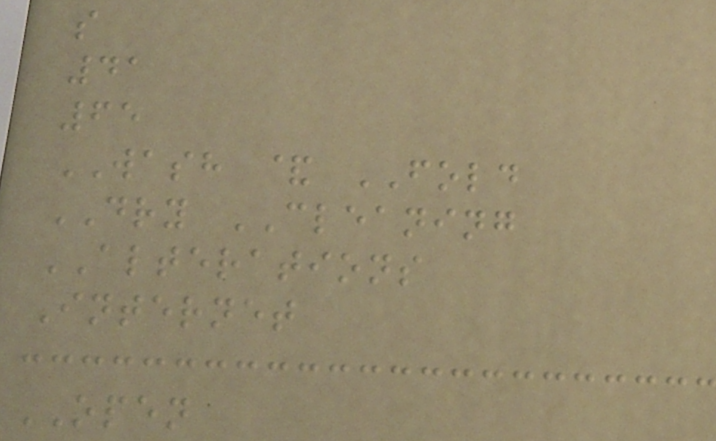s
41
65
WASH & FOLD
DRY CLEANING
ALTERATIONS
Internet
OPEN
